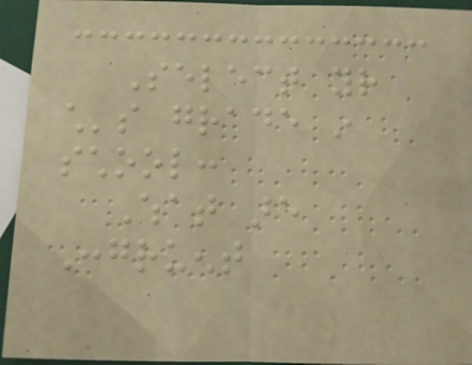Select your
child's grade in
school:
What are
Congruent
